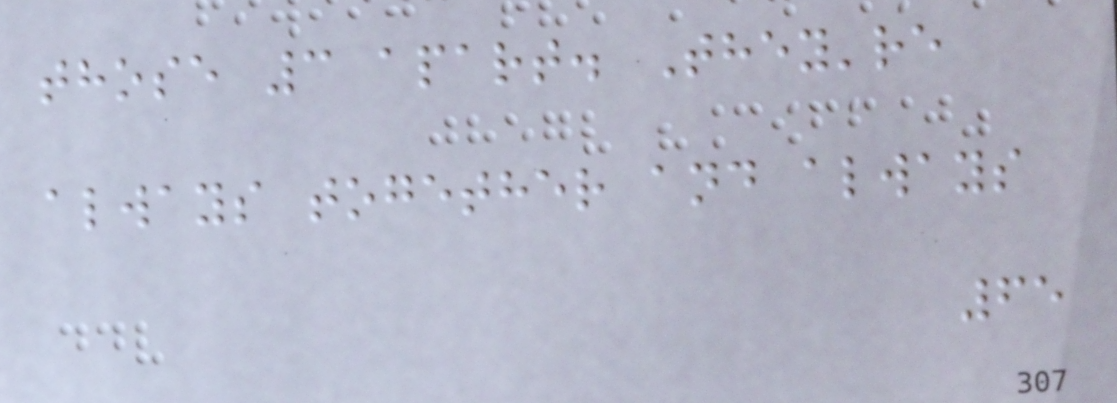those 3 apart. They're
always together and always
65
